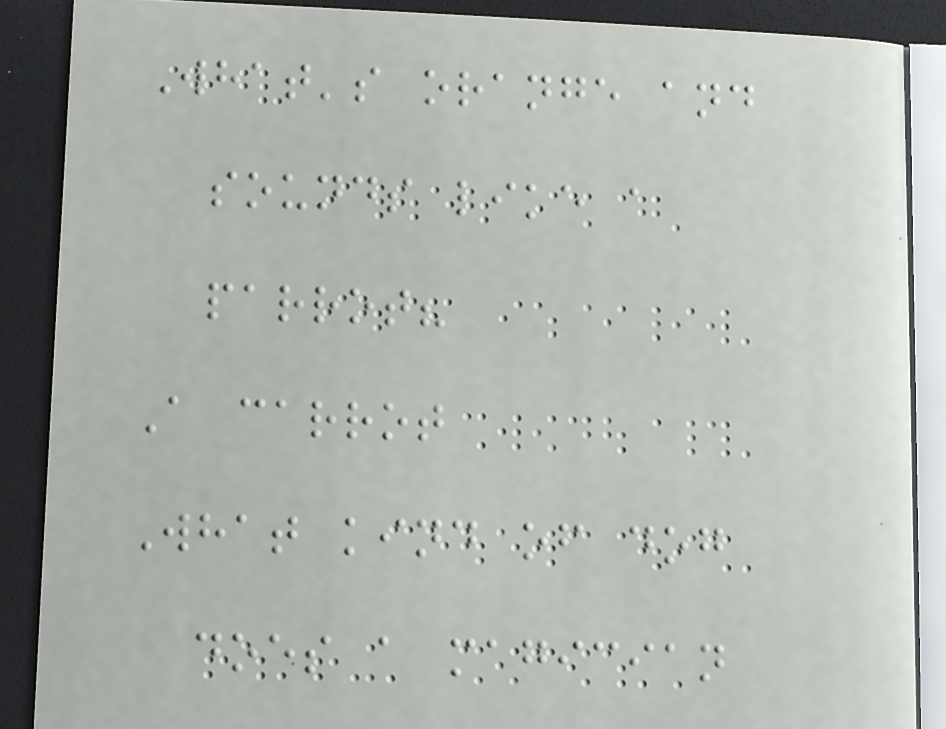What's orange and
sounds like a
parrot?
A carrot
What kind of dog
does a magician
